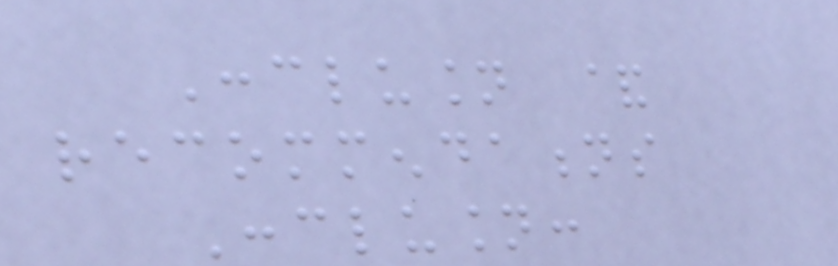Conclusion &
recommendations
Conclusion:
